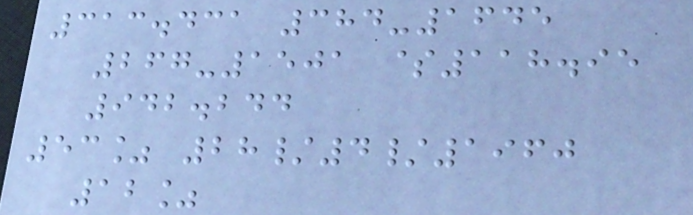313.431 384-1645
267-1501 $118.95
942.244
53% 28/4/1960
12%
